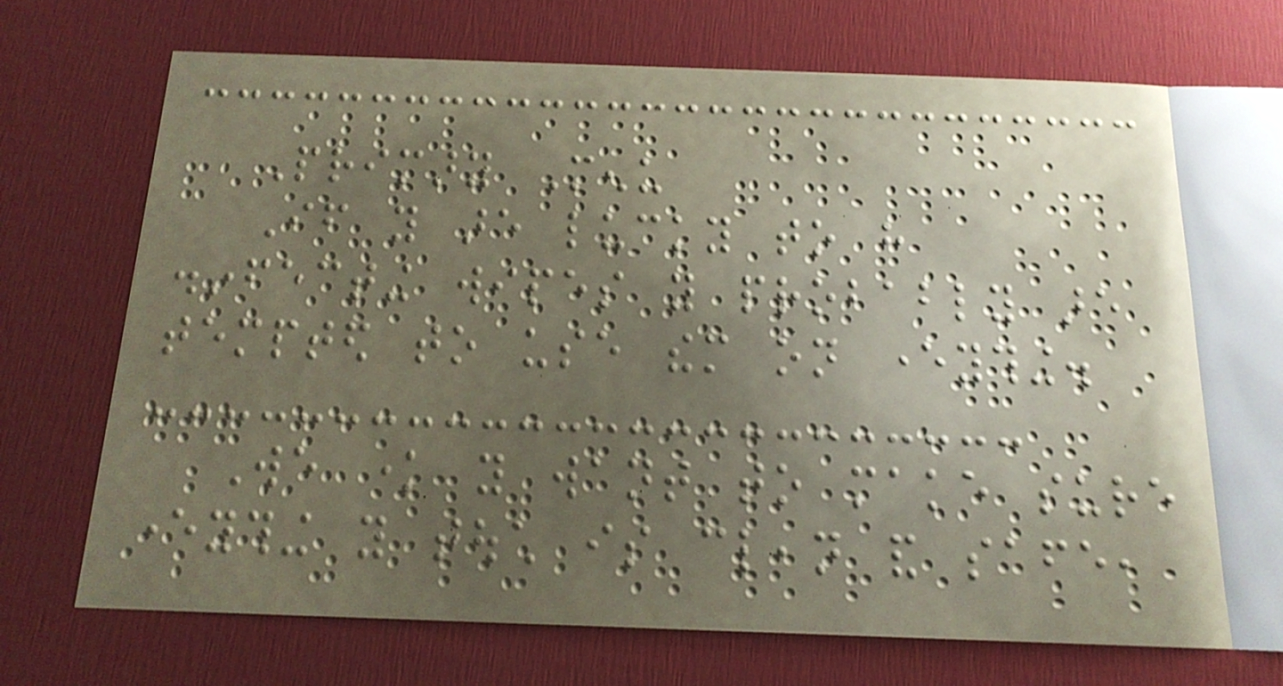Primary Menu
If you are lucky to have
disinfecting wipes you probably are
tempted to use them on everything.
We know you want to make sure
everything you touch is clean and safe,
